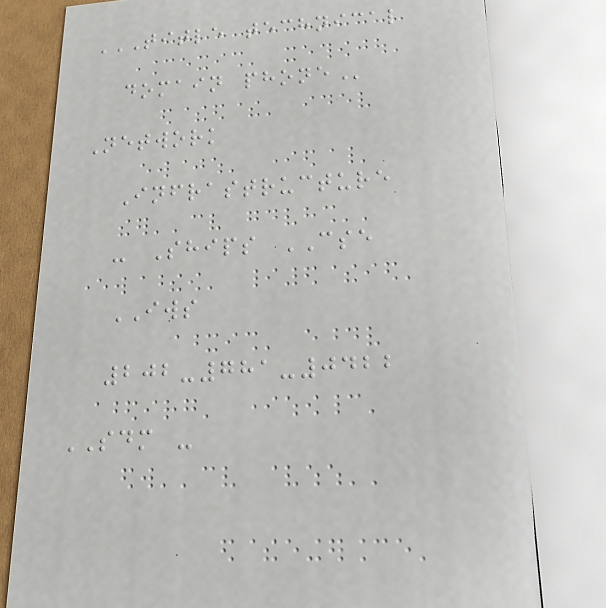TITLE TECHNICAL
DOMAIN PHONE
Network
Infrastructure
- Ships CSE
IWS
202-781-0422
SDM -
